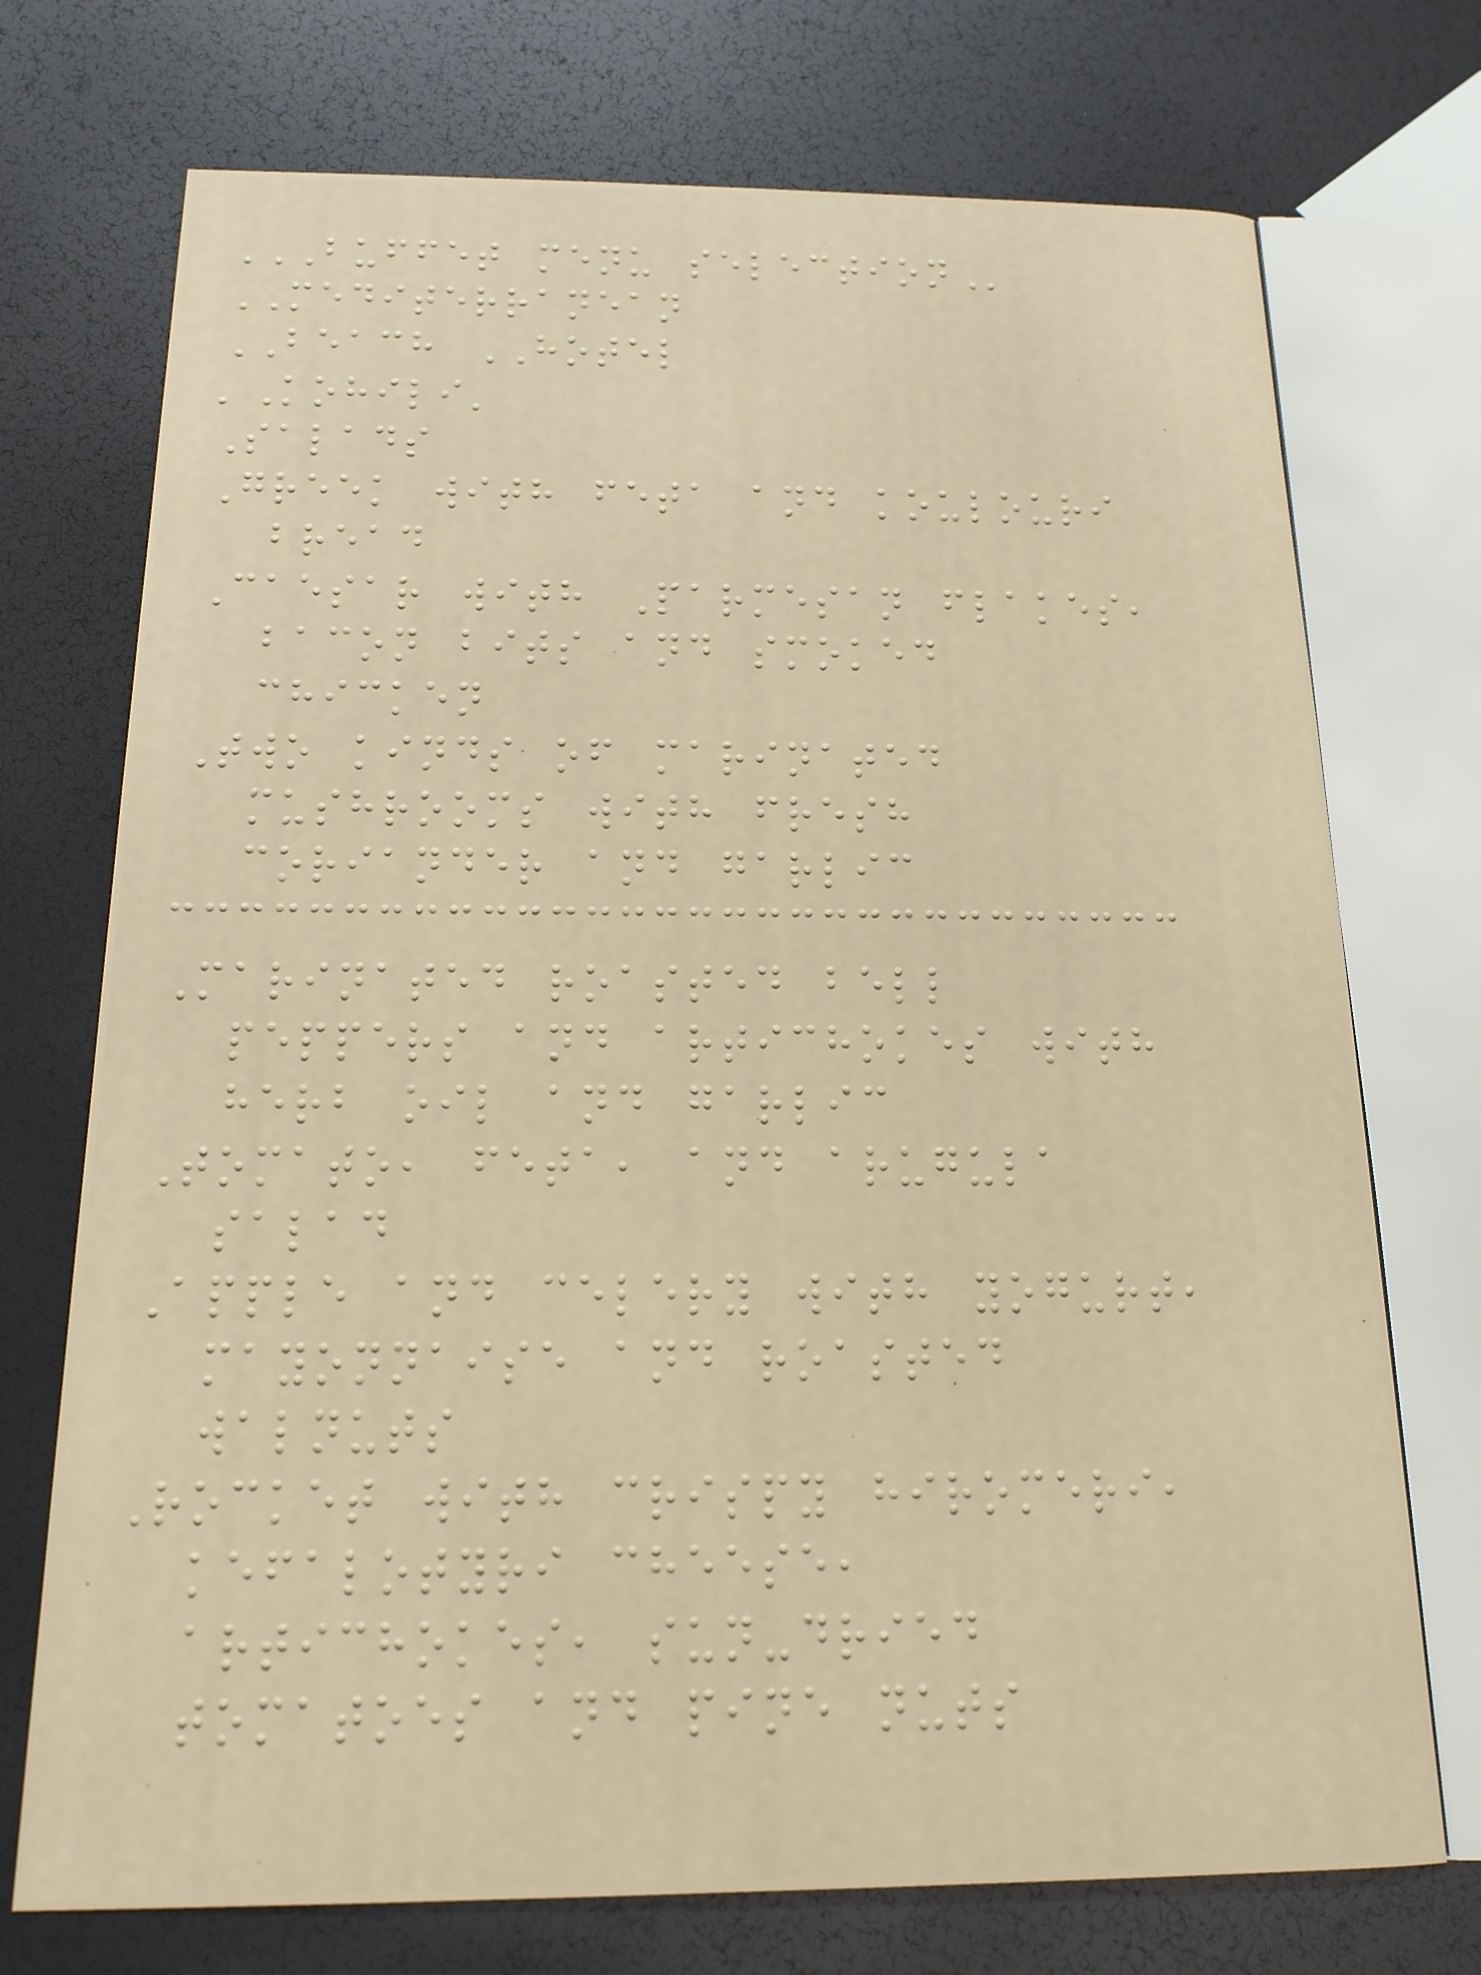BUFFET MENU SELECTION
MEDITERRANEAN
BEACH HOTEL
'Kohili'
Salads
Greek with feta and koulouri
bread
Caesar with Parmesan flakes,
bacon bits and smoked
chicken
Two kinds of marinated
mushrooms with fresh
coriander and garlic
Marinated roasted bell
peppers and artichokes with
herb oil and garlic
Tomato, feta, and arugula
salad
Apple and celery with yogurt,
mayonnaise and roasted
walnuts
Rocket with crispy hiromeri,
kefalotyri cheese,
artichokes, sun-dried
tomatoes and pine nuts
